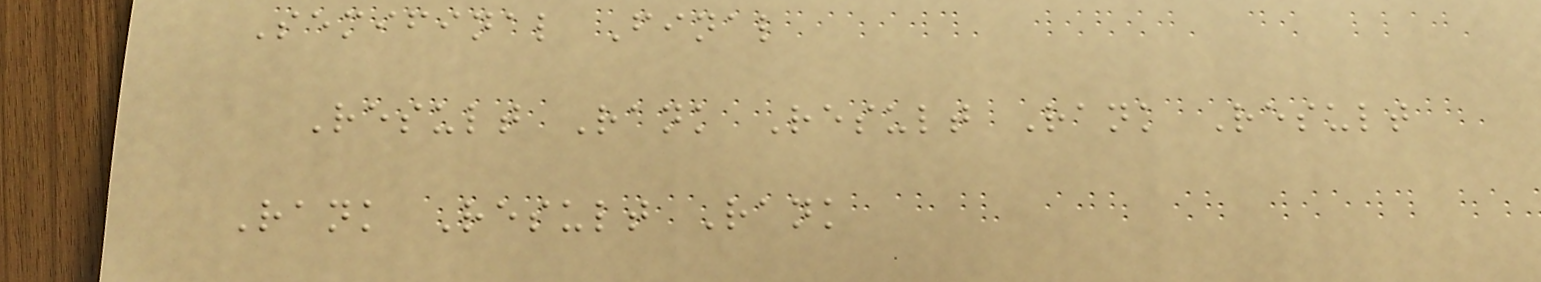Semifinal Final
Result Rank Result Rank Result
Rank Result Rank
